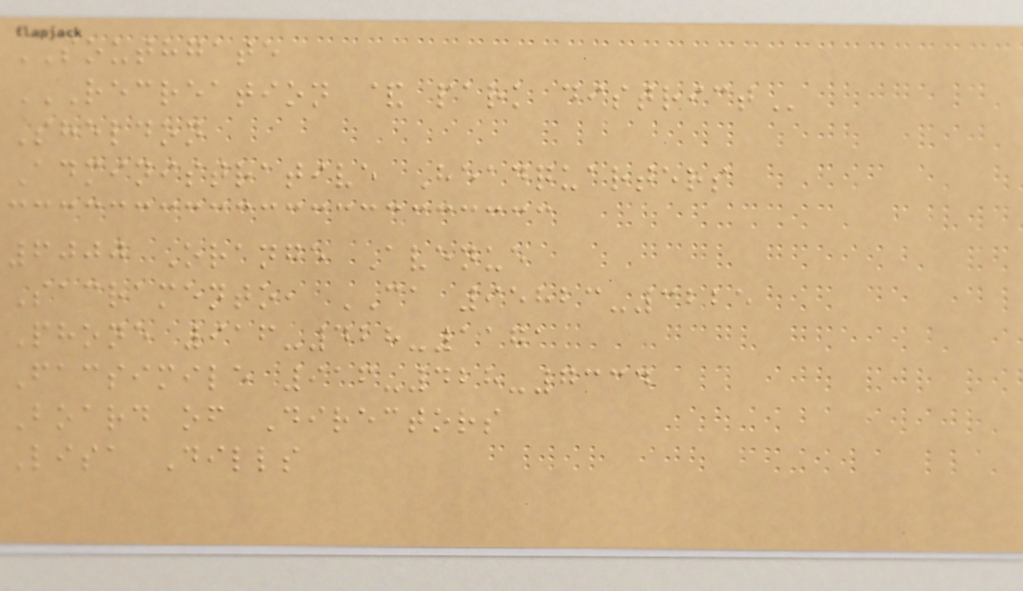SOUTHGATE
RECREATION & PARK DISTRICT
Sheldon
Administrative Headquarters
6000 Orange Avenue
Sacramento, CA 95823-3225
Phone 916-428-1171
Facsimile 916-428-7334
Board of Directors
Lisa Dills
